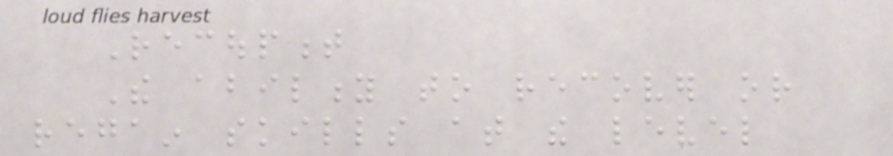Recoupment
The ability to recover or
regain skills at the level
